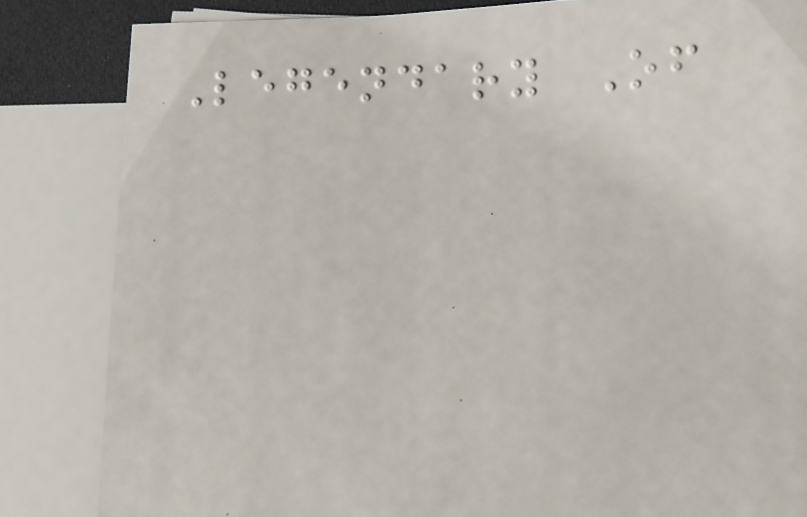Legendary Of
